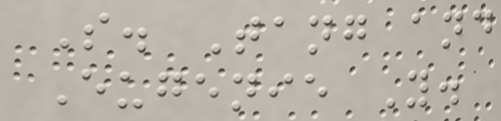S. Tang and
Eugenie Y.
